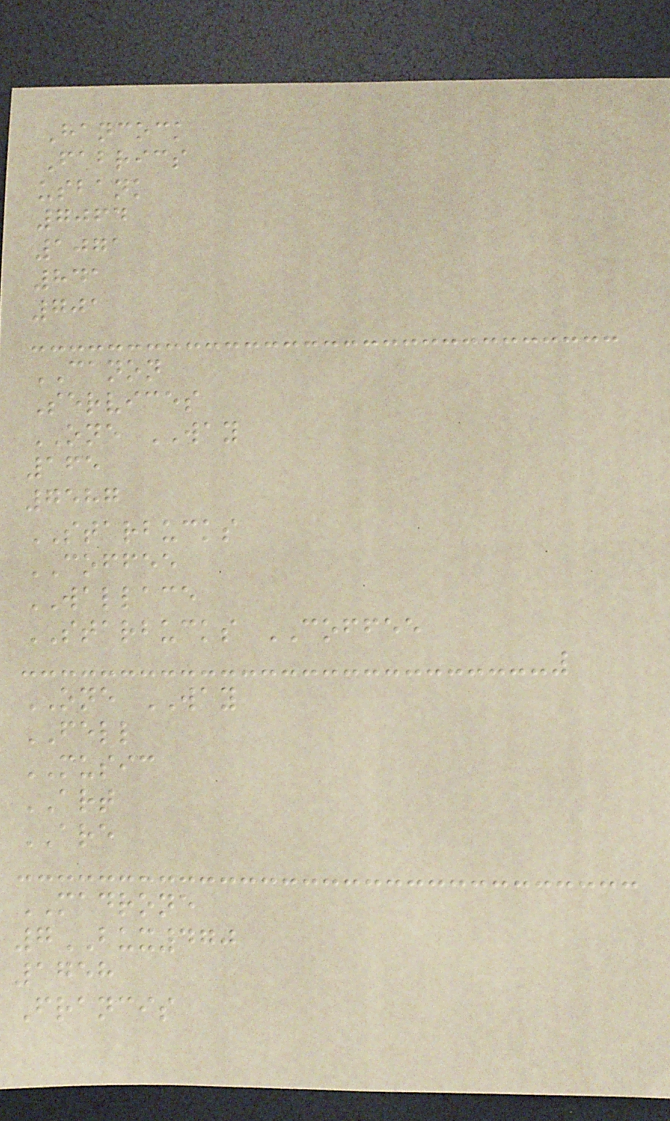Hancock
Fabrics
usbank
7064
1071
841
701
CANON
Services
ONE WAY
165
7587
STARBUCKS
COFFEE
WALLACE
STARBUCKS COFFEE
ONE WAY
FELL
MUSIC
ART
ARE
MADRONE
7BUX470
1758
Francis
